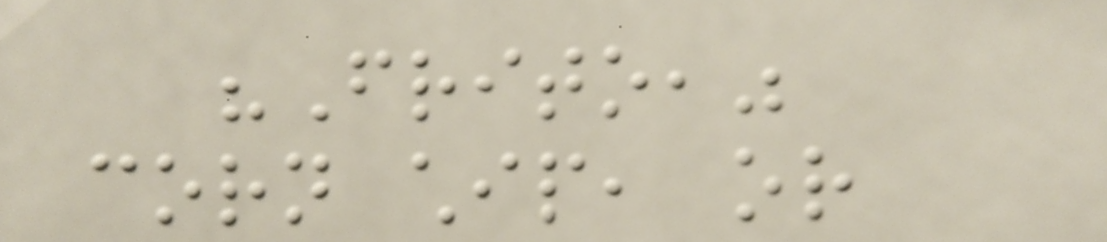"Frito,"
corn chip, or
